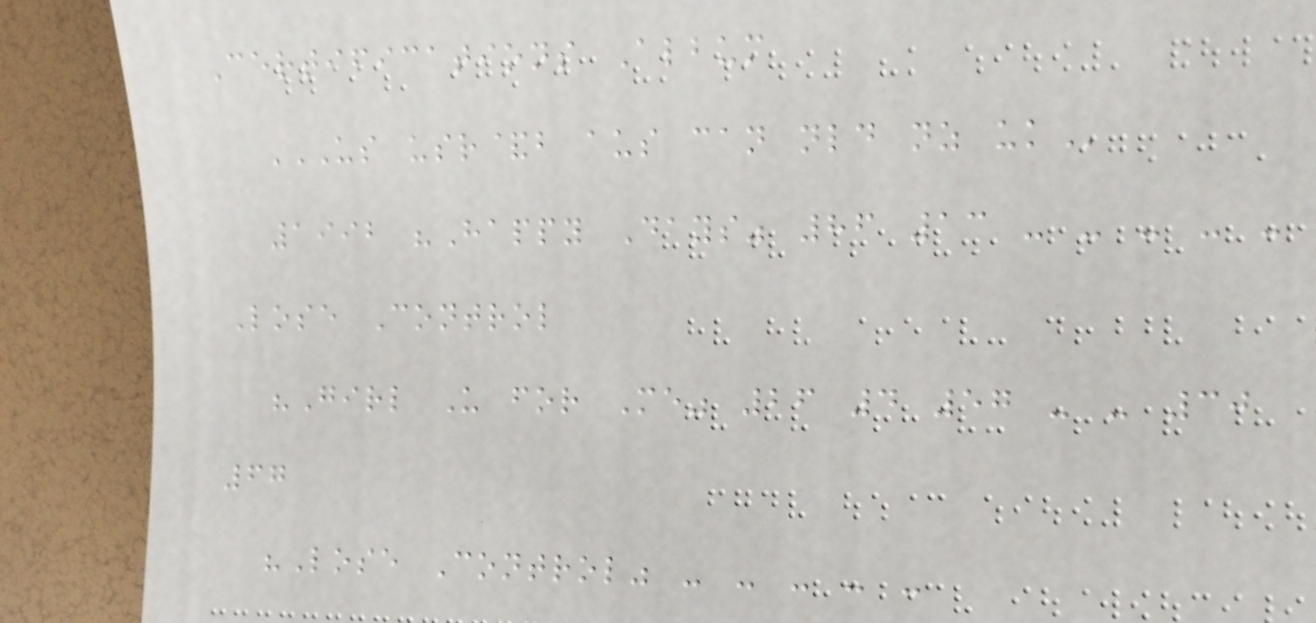Certifications Album
US USR&B AUS CAN NLD NZ UK
1992 "Happy Days" 86 13 - - - - -
Lose Control
"Girl U for Me" 26 4 57 - - 30
67
"Lose Control" - - - - -
